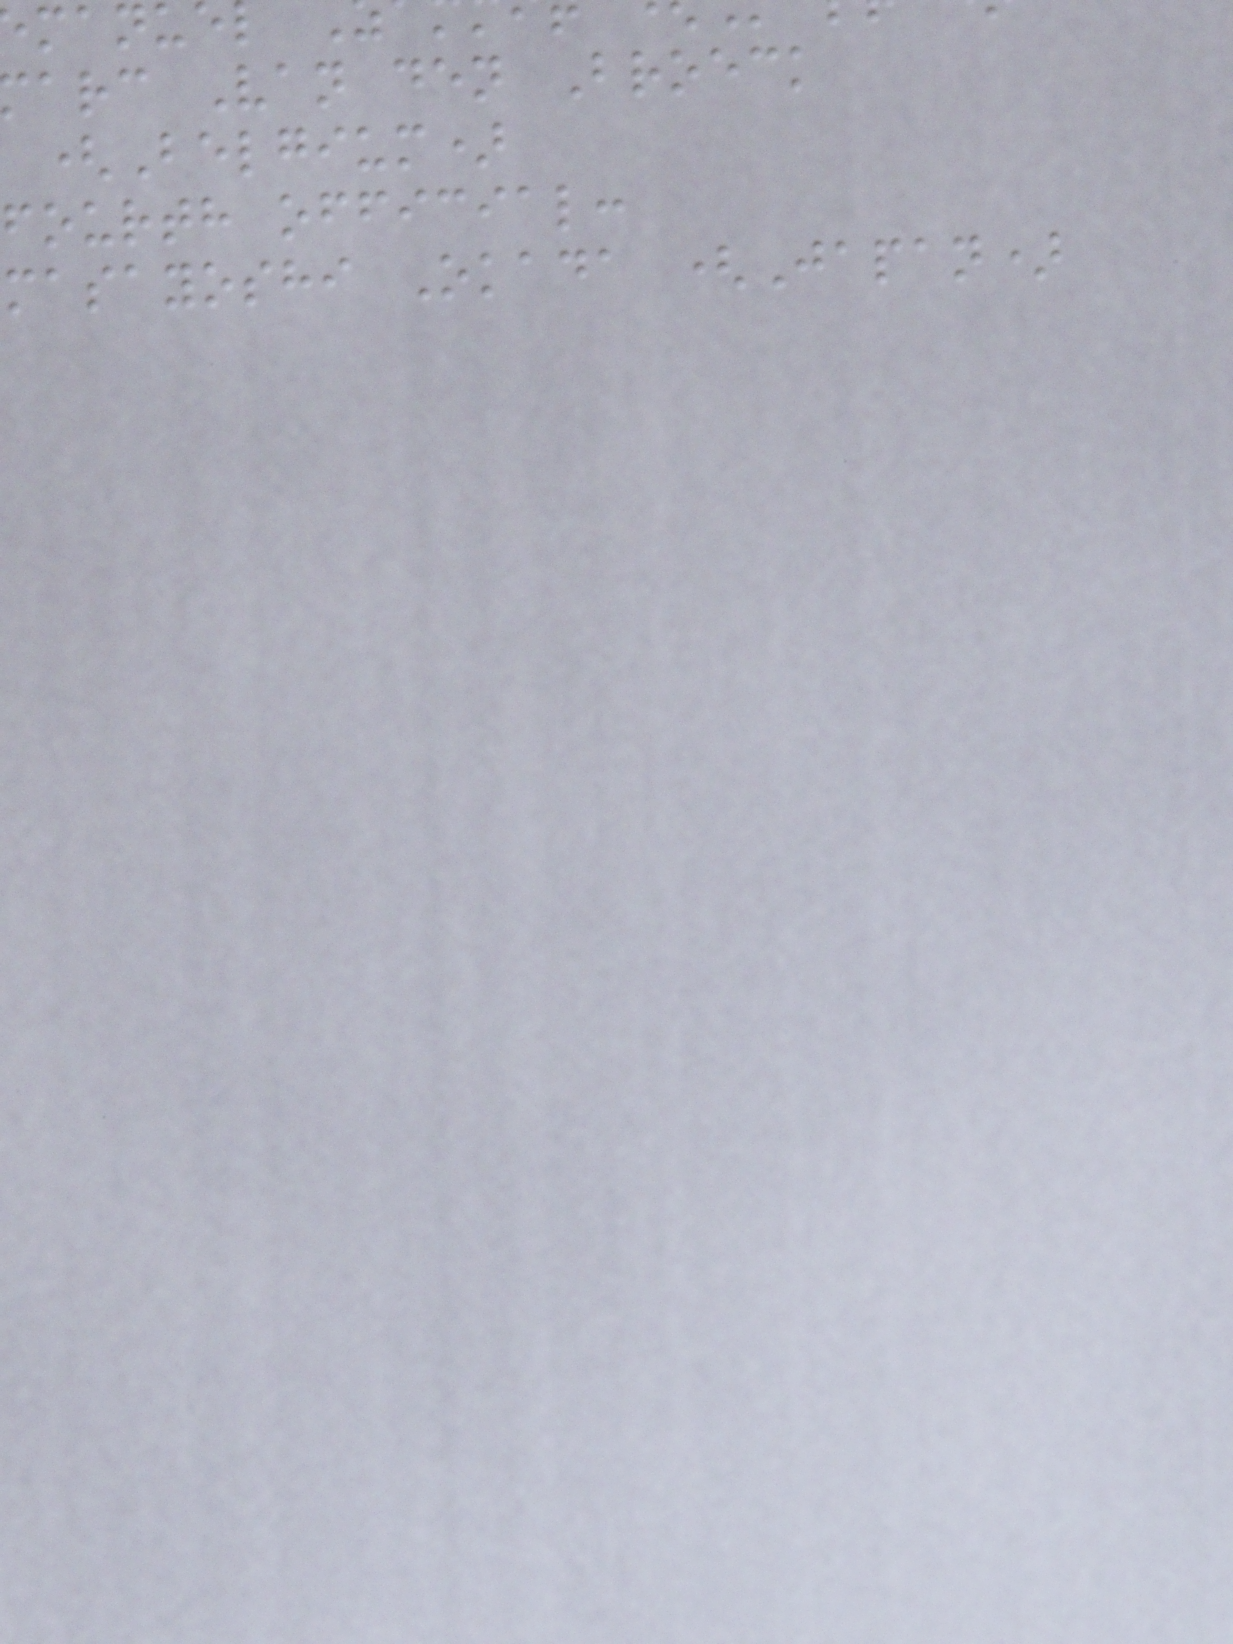arc Van den Broeck
(Belgium)
fourth official:
masayoshi Okada (Japan)
